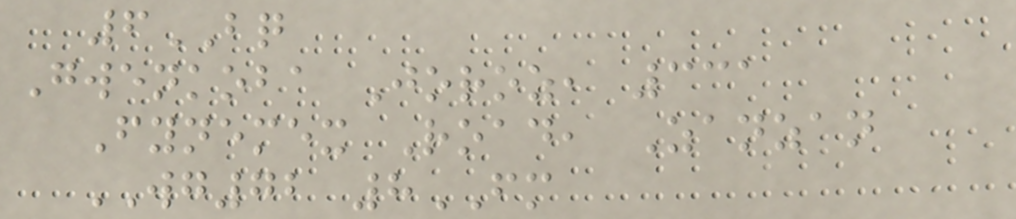6BQ
Gwenkoba Joroz, 331
Fynemex Road, Zanzan
WG72 8FM
